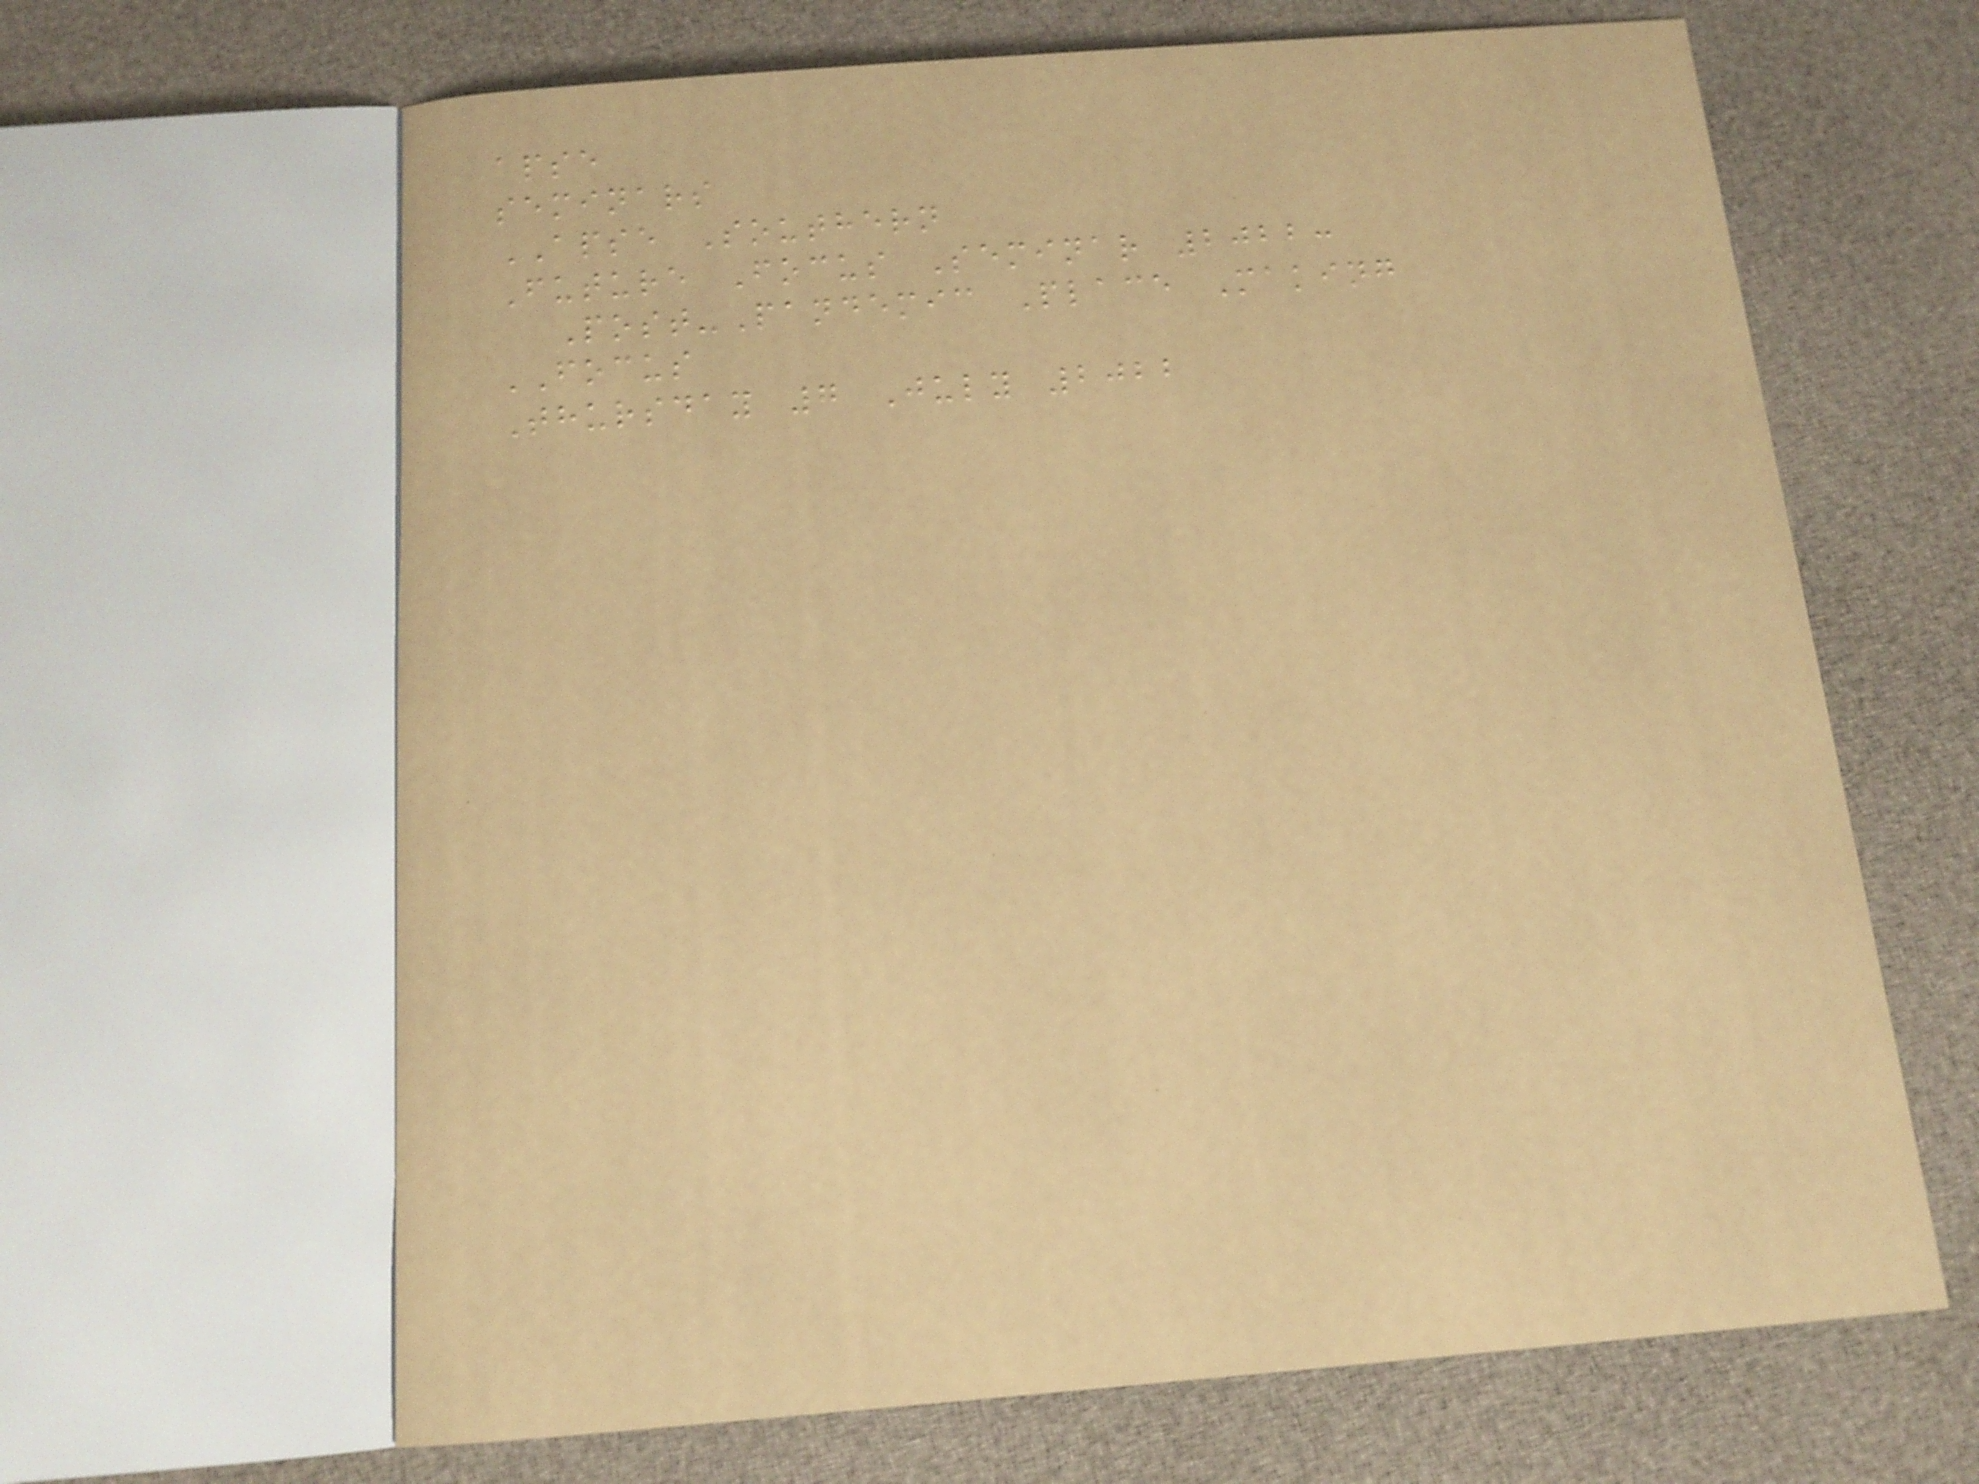apse
seminars
APSE Southern
Future Focus Seminar 2022:
Post-Pandemic Place Making
FOCUS
Thursday 7 July 2022
